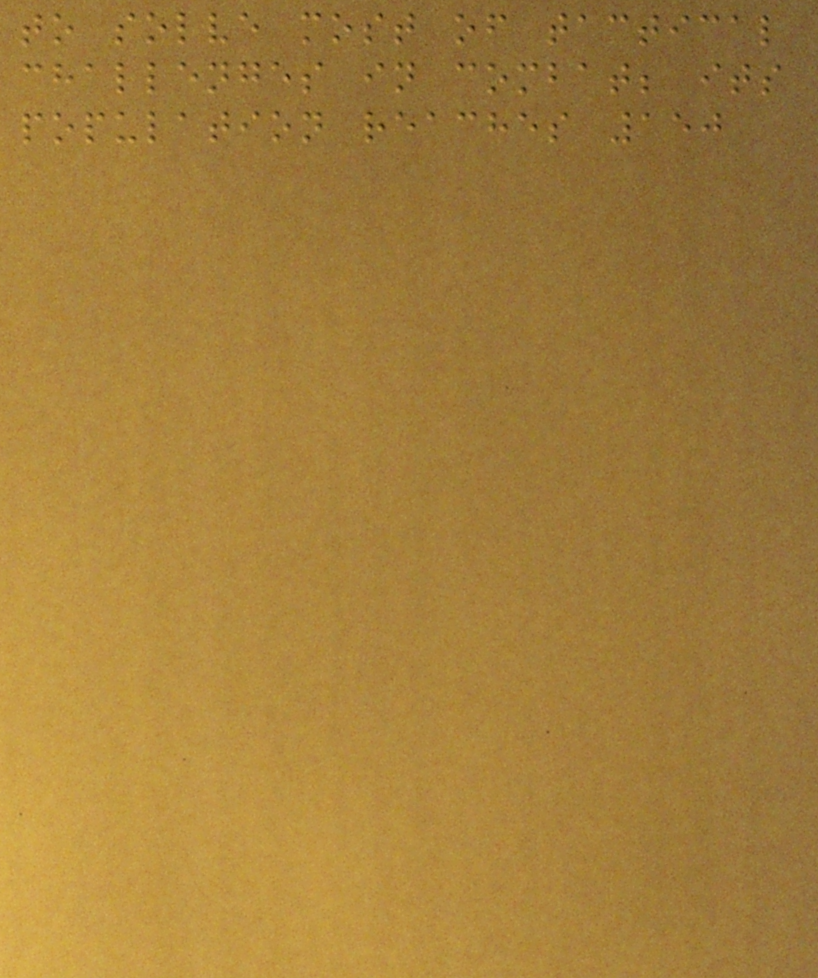to solve most of tactical
challenges in combat; its
population reaches 150
